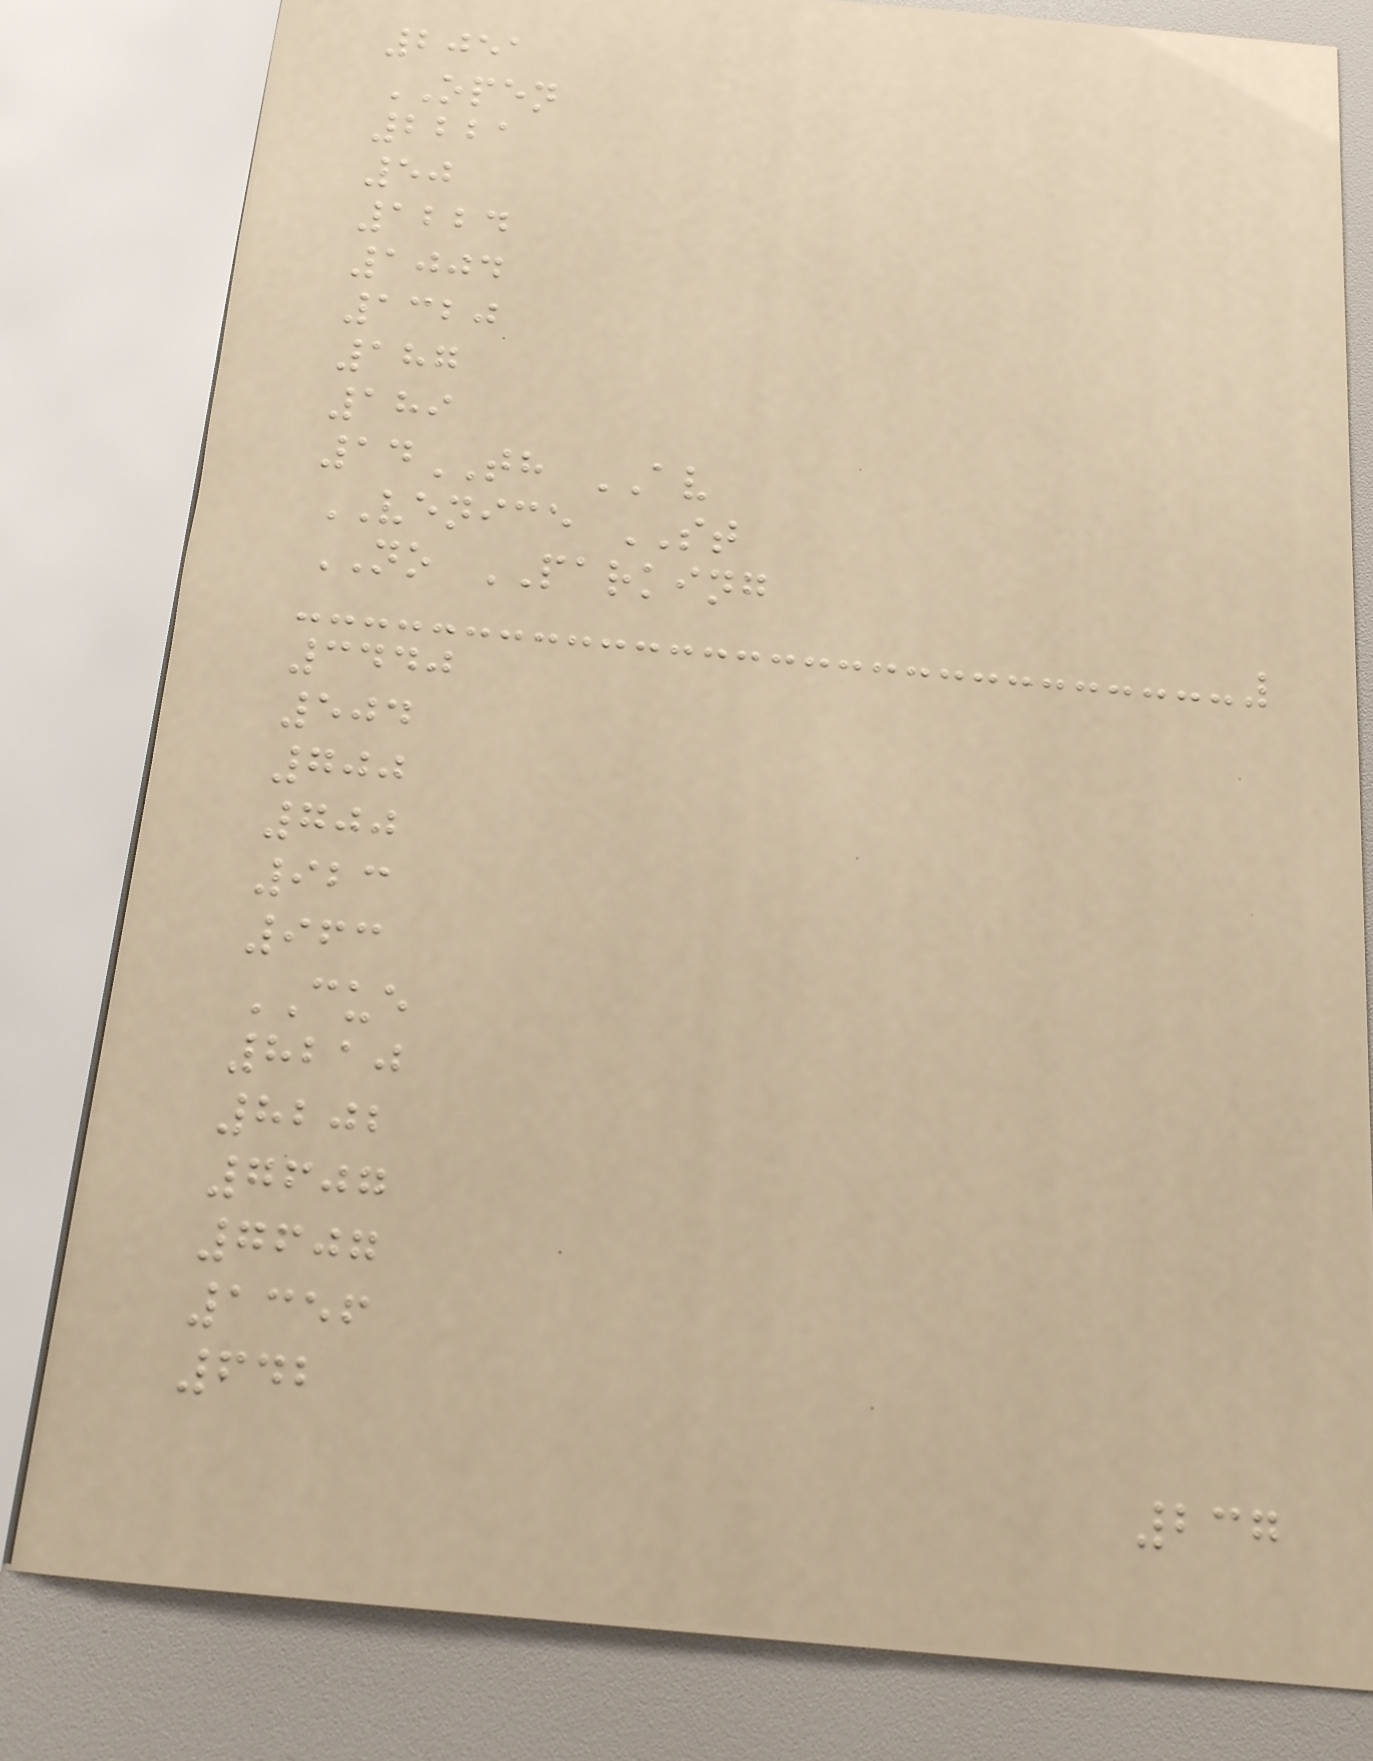2051
OPEN
2221
50
1224
1004
1320
187
189
14TH AV
VENICE ST
NO PARKING
3440
504
700
700
923
963
CUE
8210
8202
7607
7607
1356
642
237
